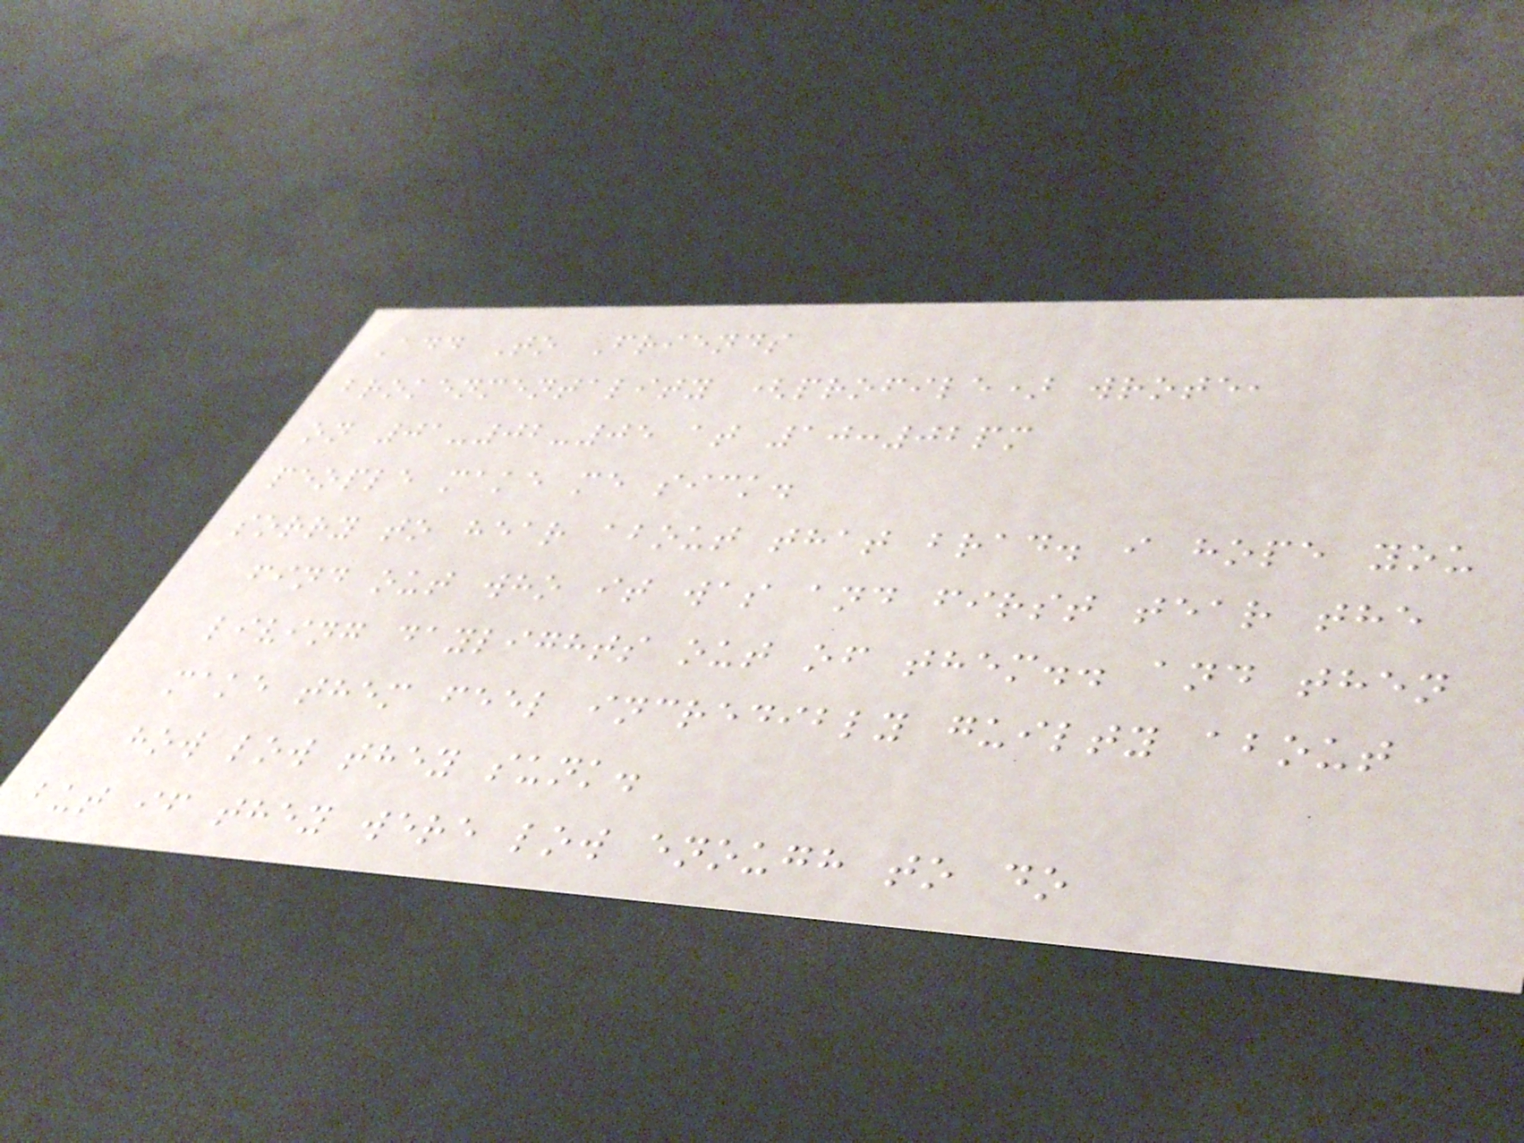Add To Friends
brokenmentality (profile) wrote,
on 01-02-05 at 10:02pm
people make me sick.
sorry to hear about that brad. i hope you
find out who it was and first tear the
living daylights out of them.. and then
make them feel incredibly guilty about
how low they sunk.
but if they were low enough to do
